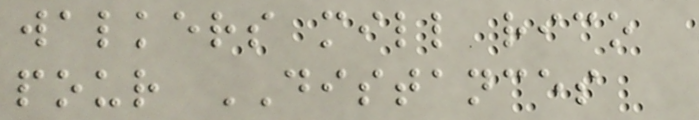walkers mill rico
pour DISTANCES
